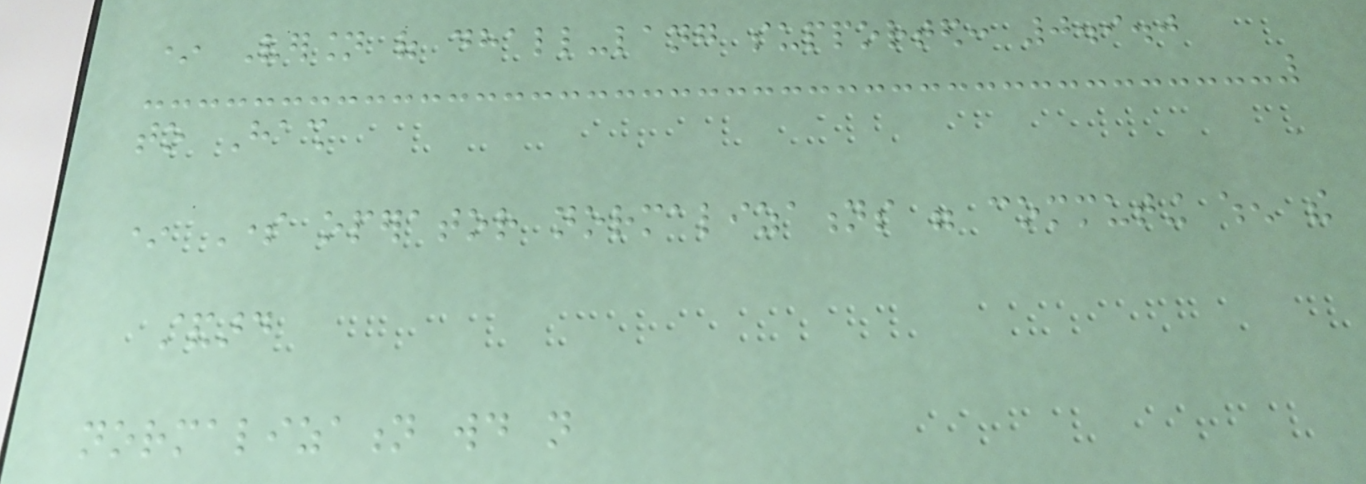* Version of dhall-lang supported: 0.9.0
to Hash
* Some operator normalizations were commuting when the
standard
normalization would not
